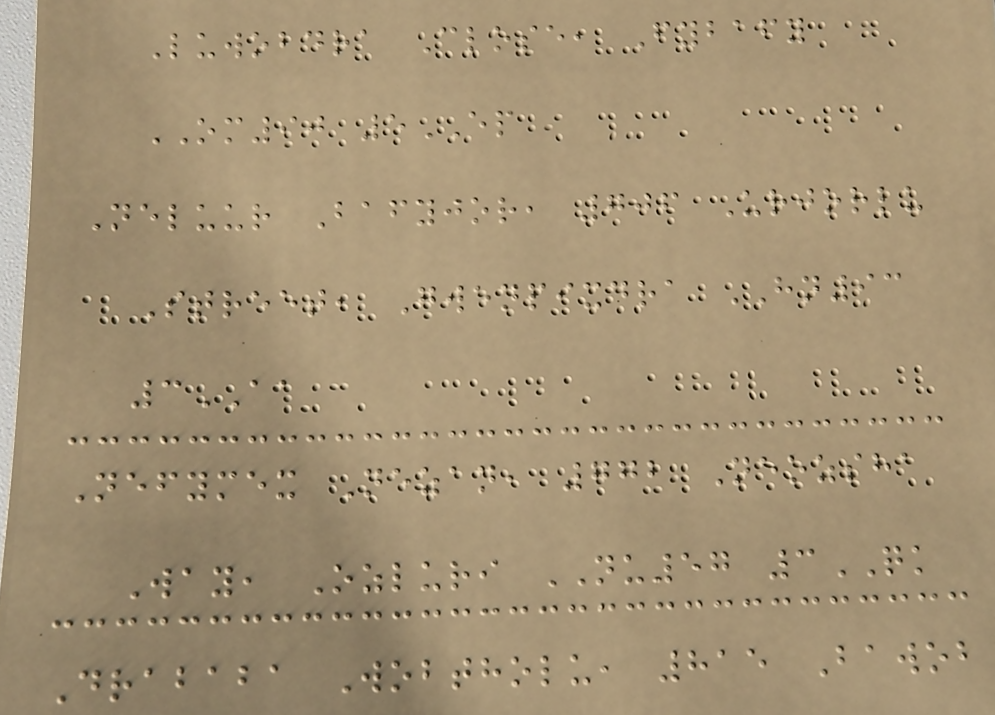Luwobdra Close, Fybafy
OM90 5EP
Neluur Bafyjor, 706 Urjorlu
Street, Gwenpixdra HN93
3AA
Nefymex Nezan, 772 Neozsha
Way, Ozluri NU57 3QK
Drababa Wobtholu, 815 Bawob
